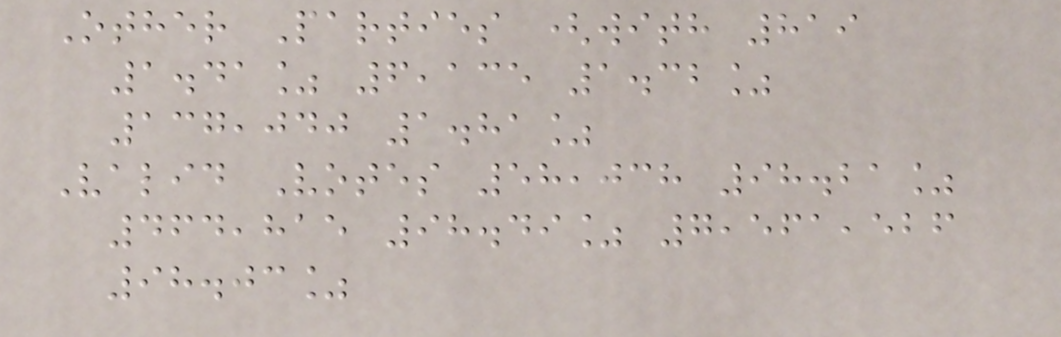Other Parties (with 819
1.41% 6,135 1.32%
137,040 1.81%
Valid Votes 58,038 98.21%
464,815 98.49% 7,561,526
98.03%
